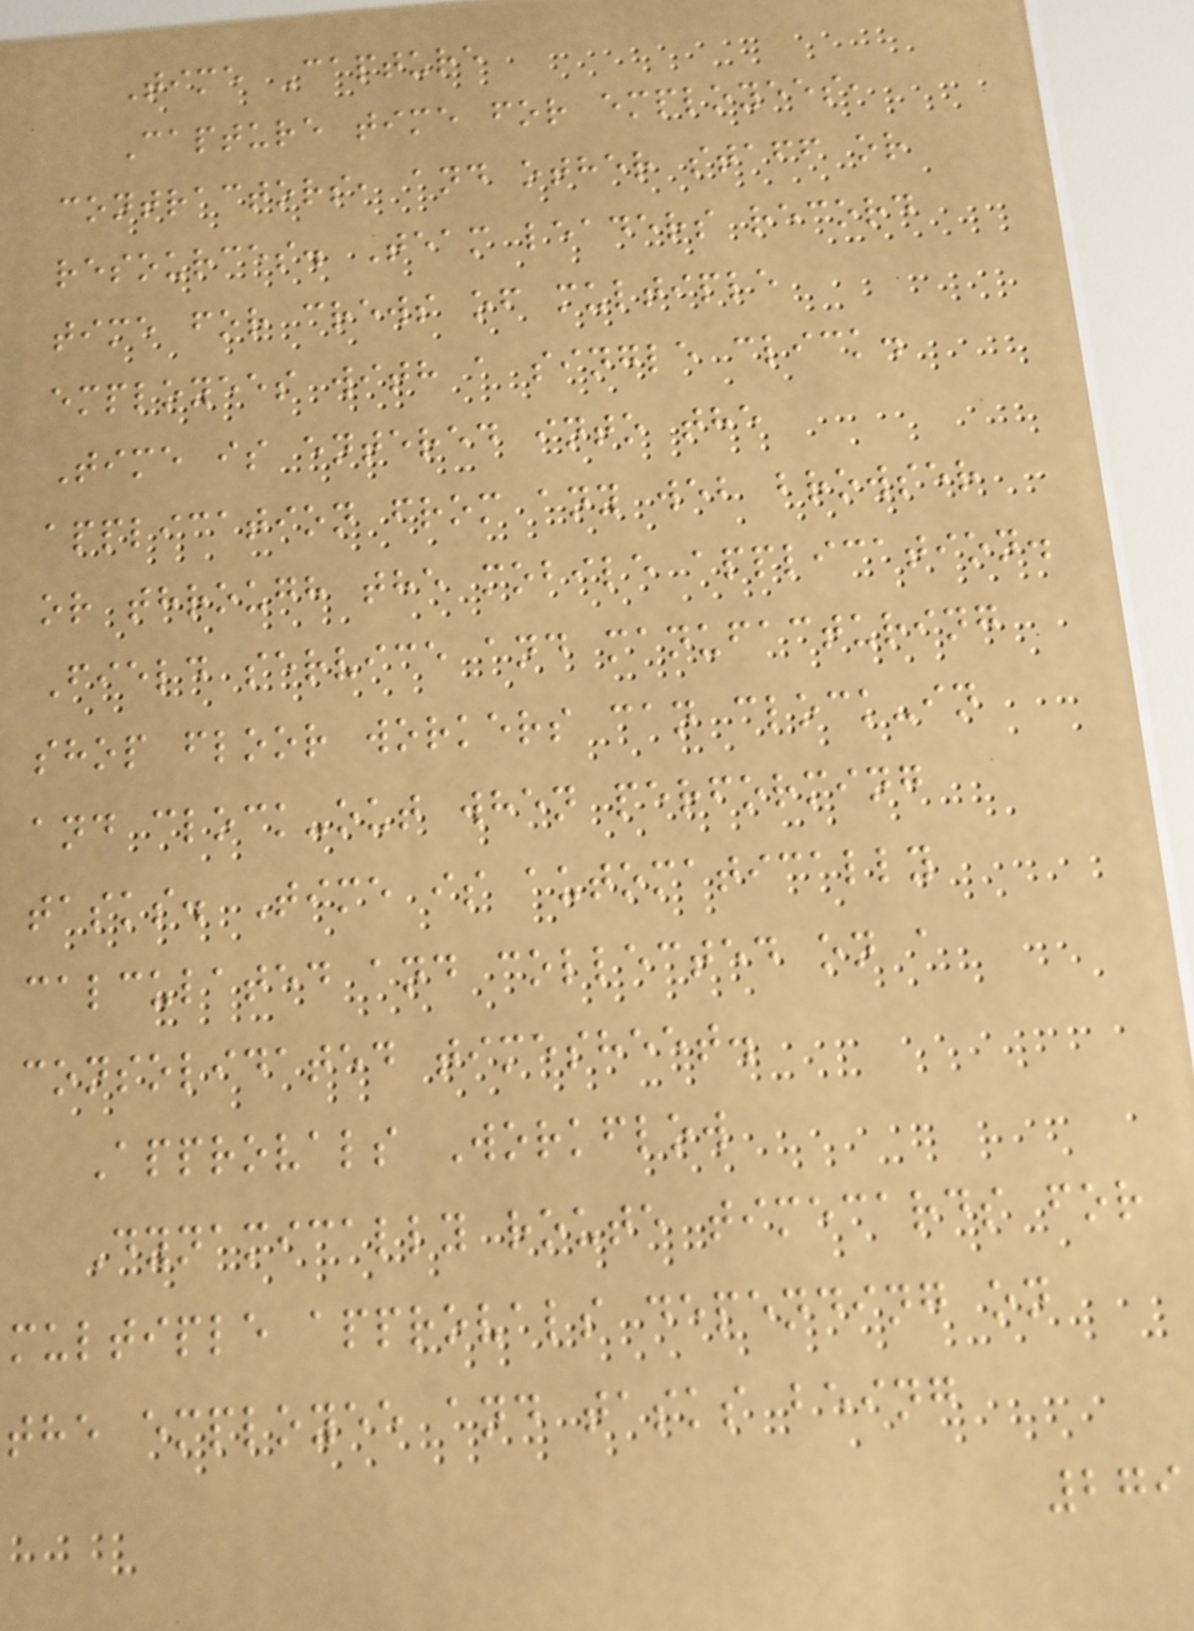Time Capture
Capture time for employees,
contractors, and other staff or
resources. Team leaders record
time for crews of multiple
employees with a single click.
Time is entered into the
application from any web browser
or through the mobile application.
Field service and manufacturing
shop floor workers can clock-in
and clock-out when performing
tasks. Time is automatically
calculated and collected on a
consolidated timesheet.
Approvals Workflow
Dynamically route timecards for
multiple approvals depending on
the employee and tasks being
279
